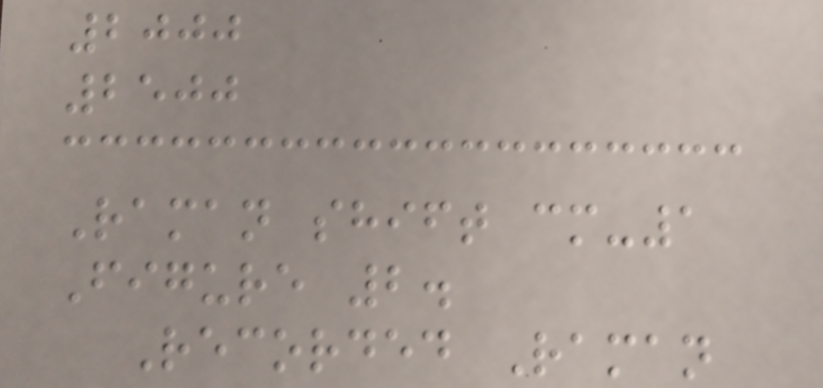2000
2500
Raman shift cm-1
Figure 2.
Recorded Raman
